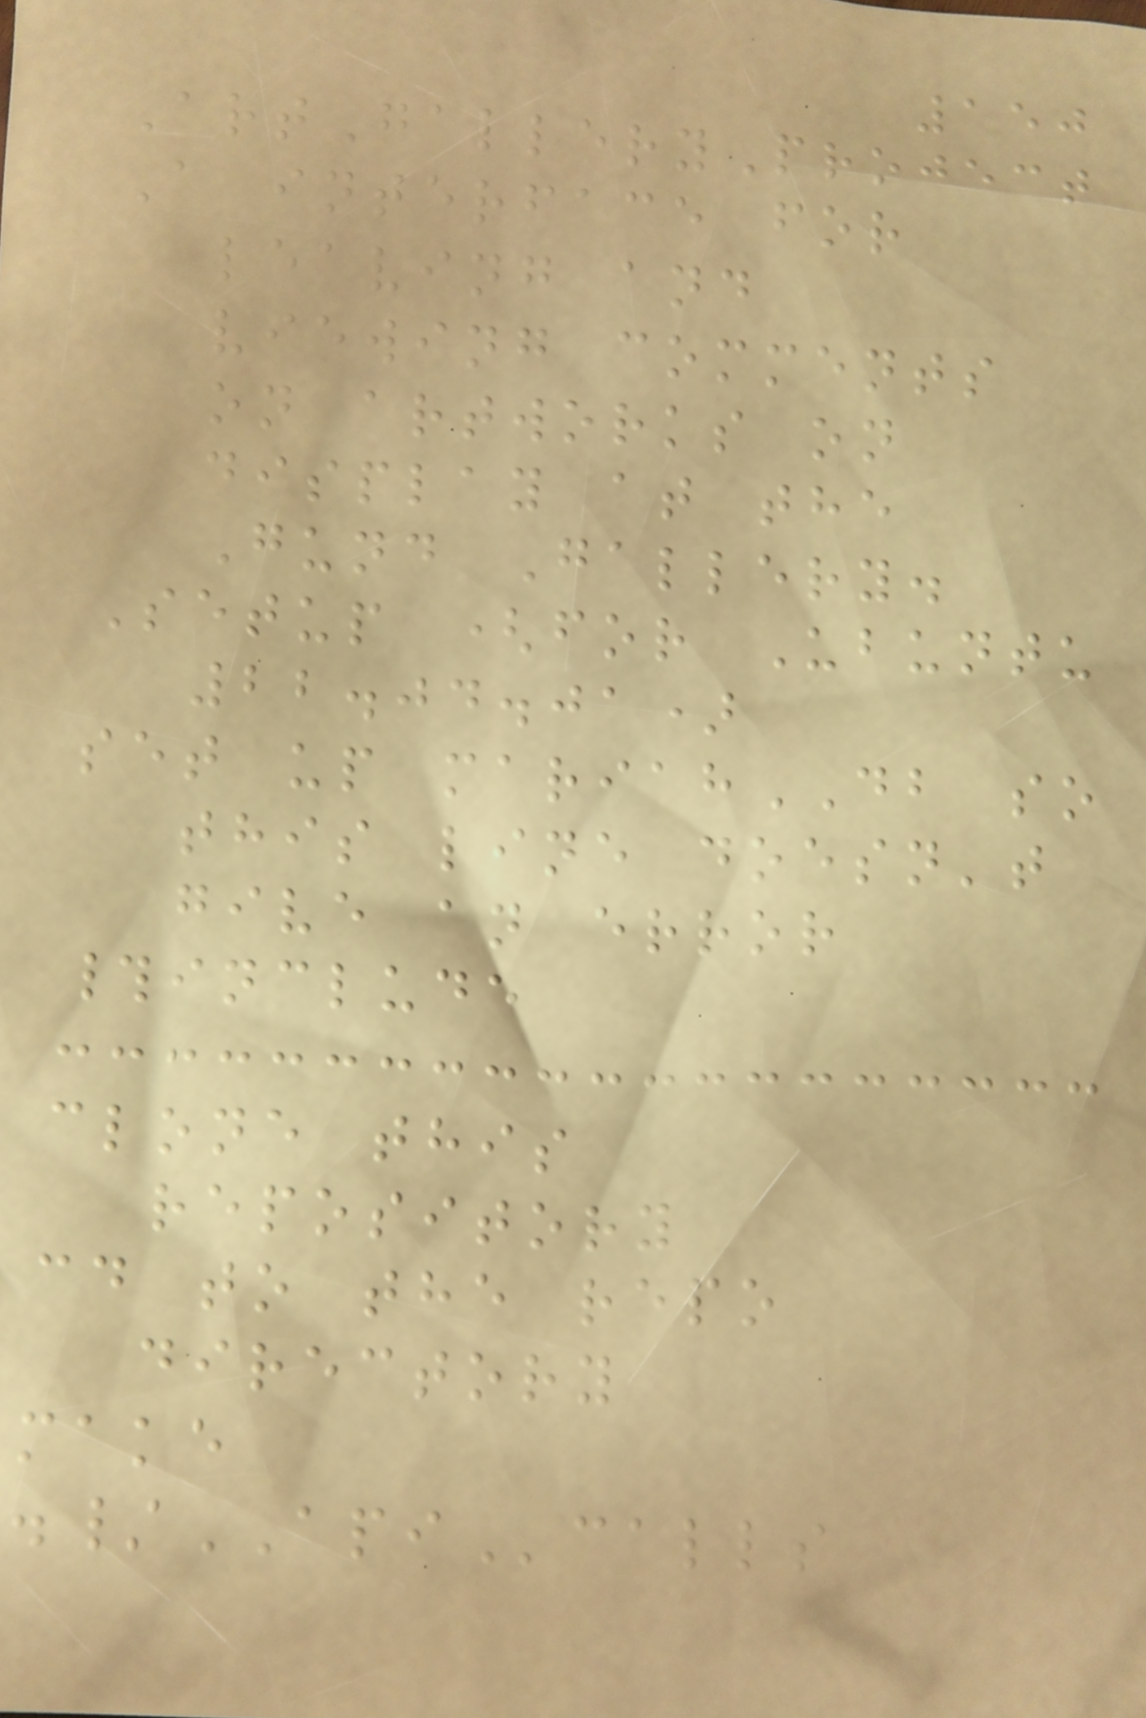150
ArtGalleryProject
A interface for
leaving and
viewing comments
on artworks on
display at the
Gund Gallery.
Setup (for Ubuntu
22.04.01)
set up mariahDB so
this line doesn't
give an error
#include
clone this
repository
cd to the repo
directory
make
./APIcalls
